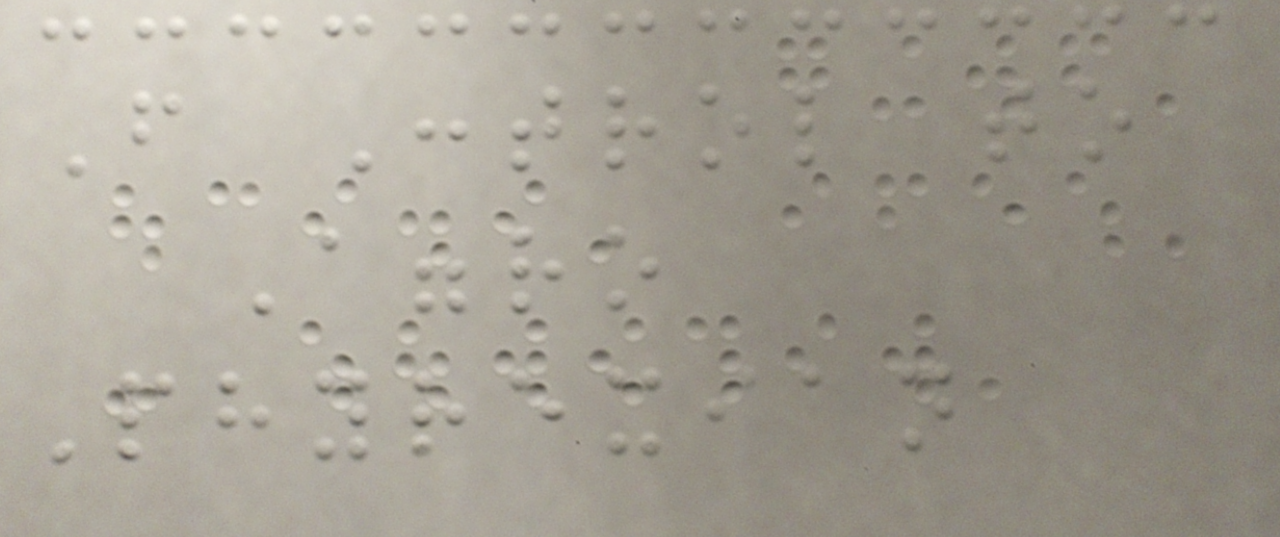From Control to
Aggro
Phyrexian
